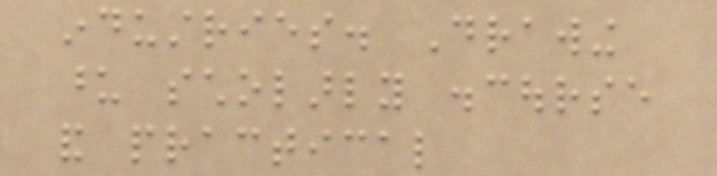industries. Drawing
upon scholarly discourse
and practical
